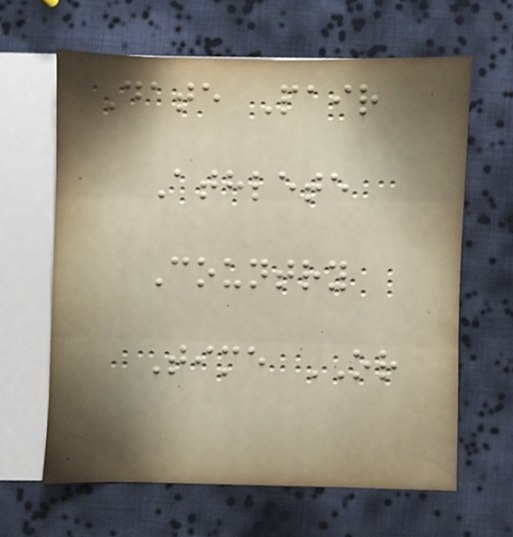Date Pair
Athlete
Country
Time OR
